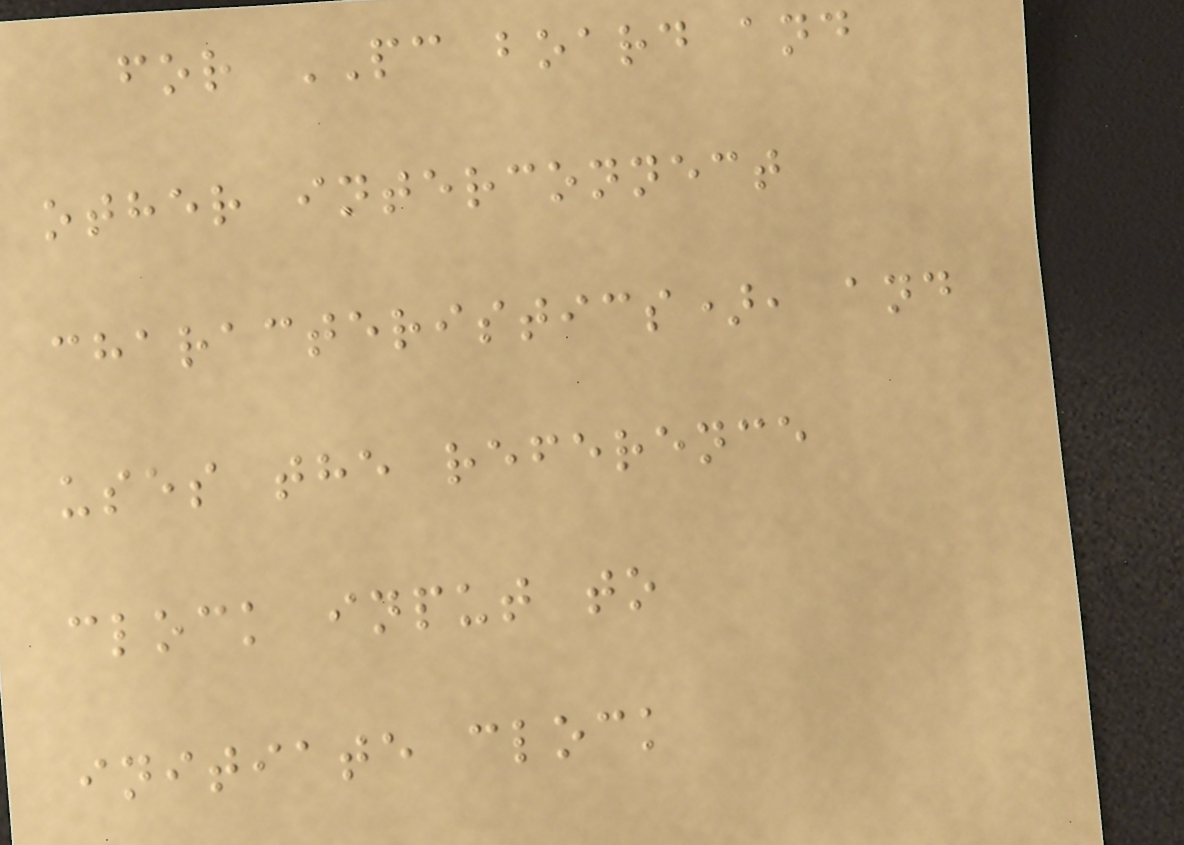for PC board and
other interconnect
characteristics), and
uses the reference
clock input to
initiate clock
